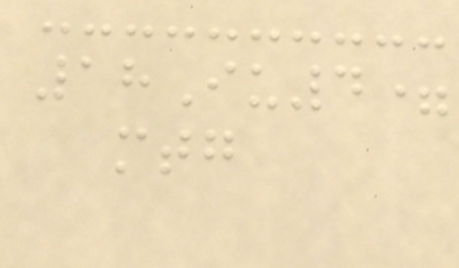18Iu4=
mtg
